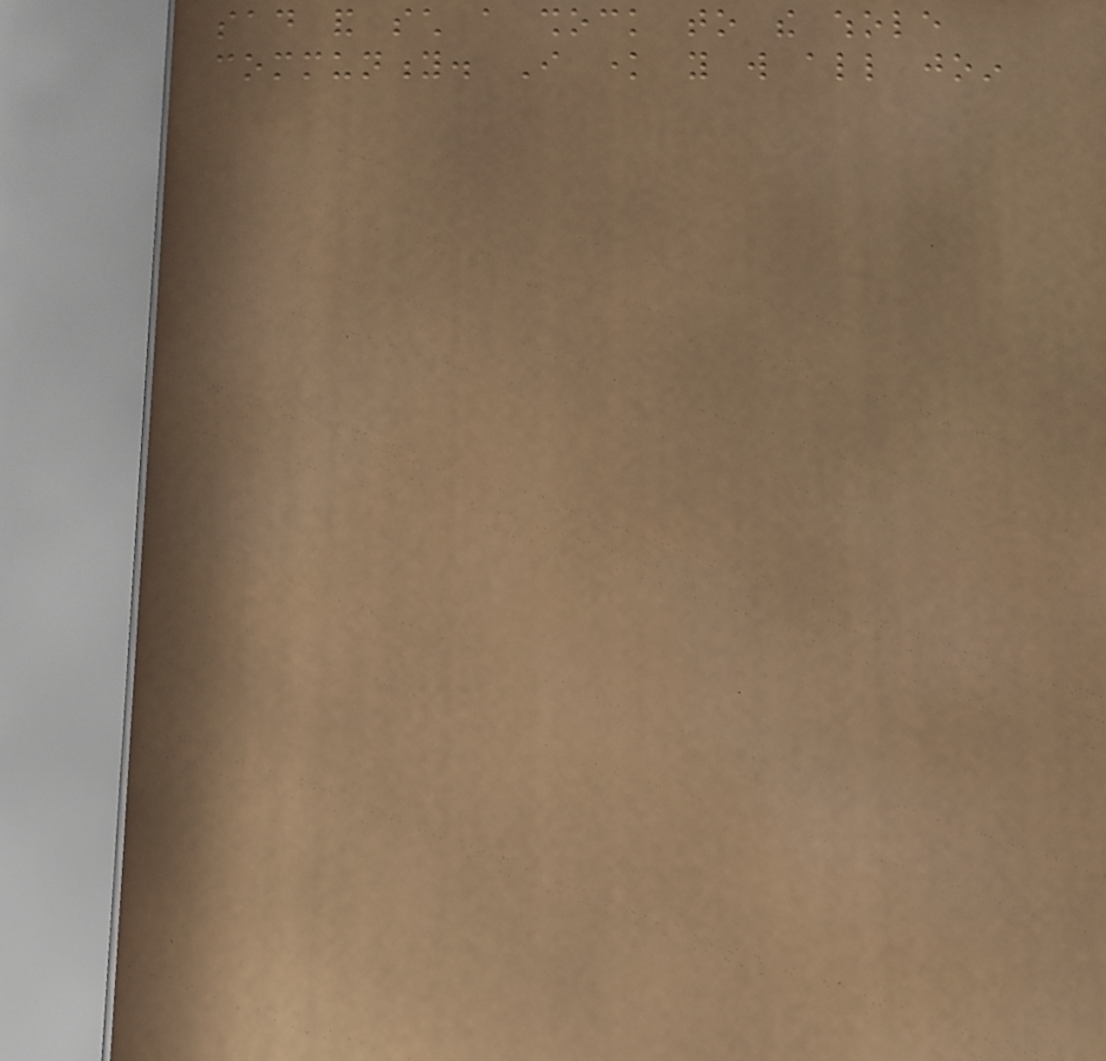sad and such a shock to the whole
community. I know you will all join
